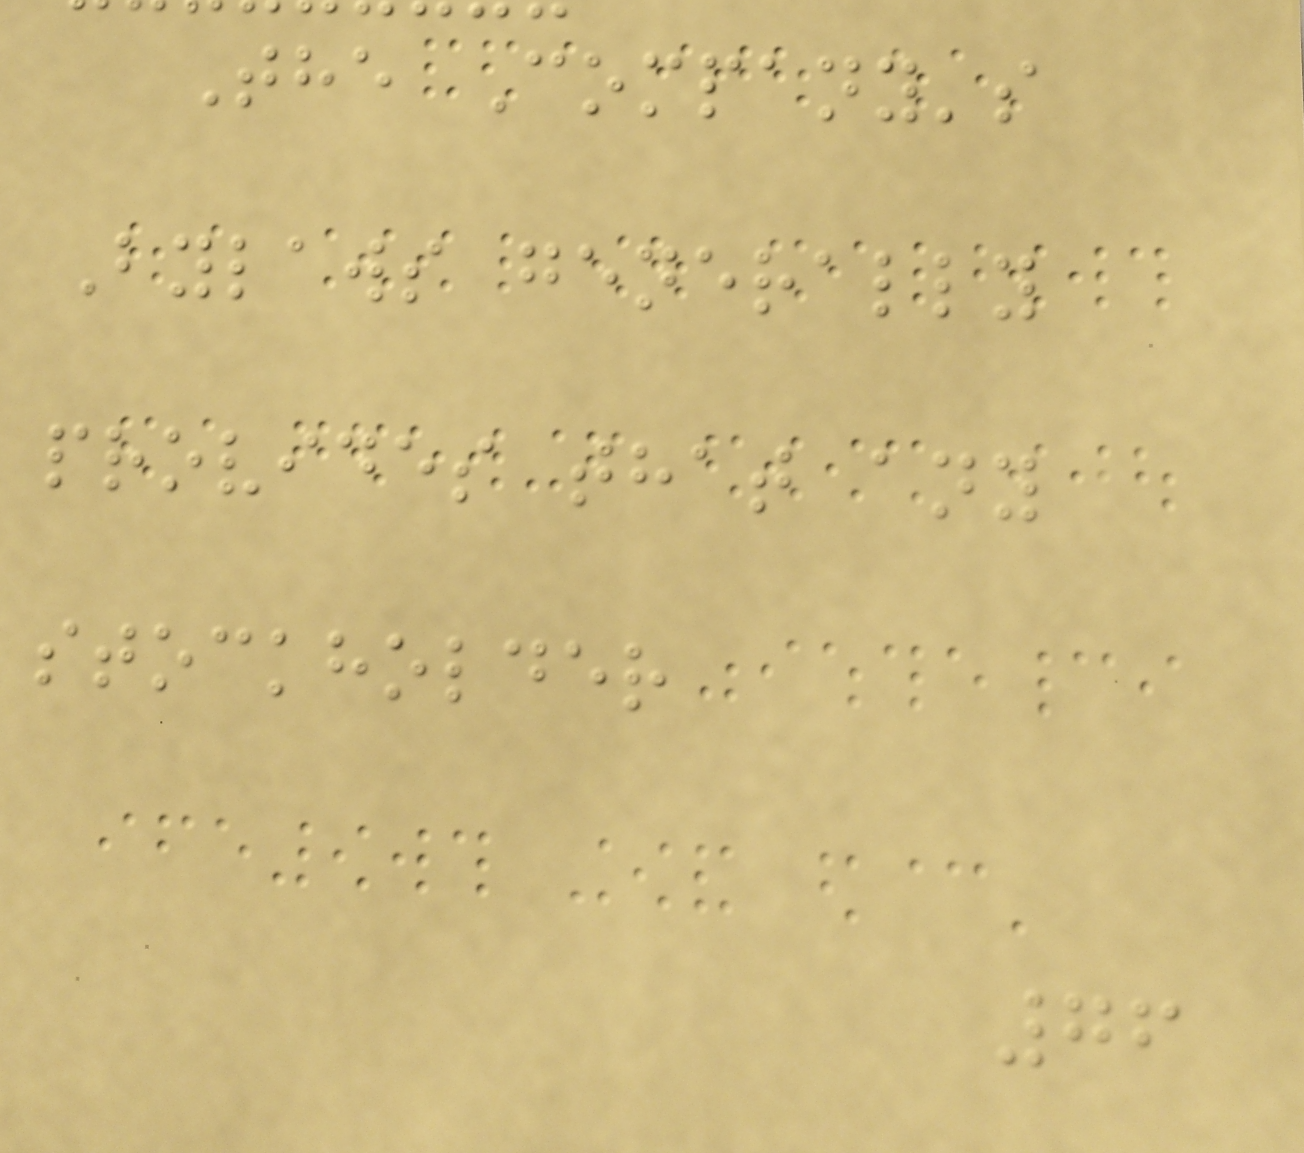The Company's
Bylaws generally
provides that any
stockholder
76
